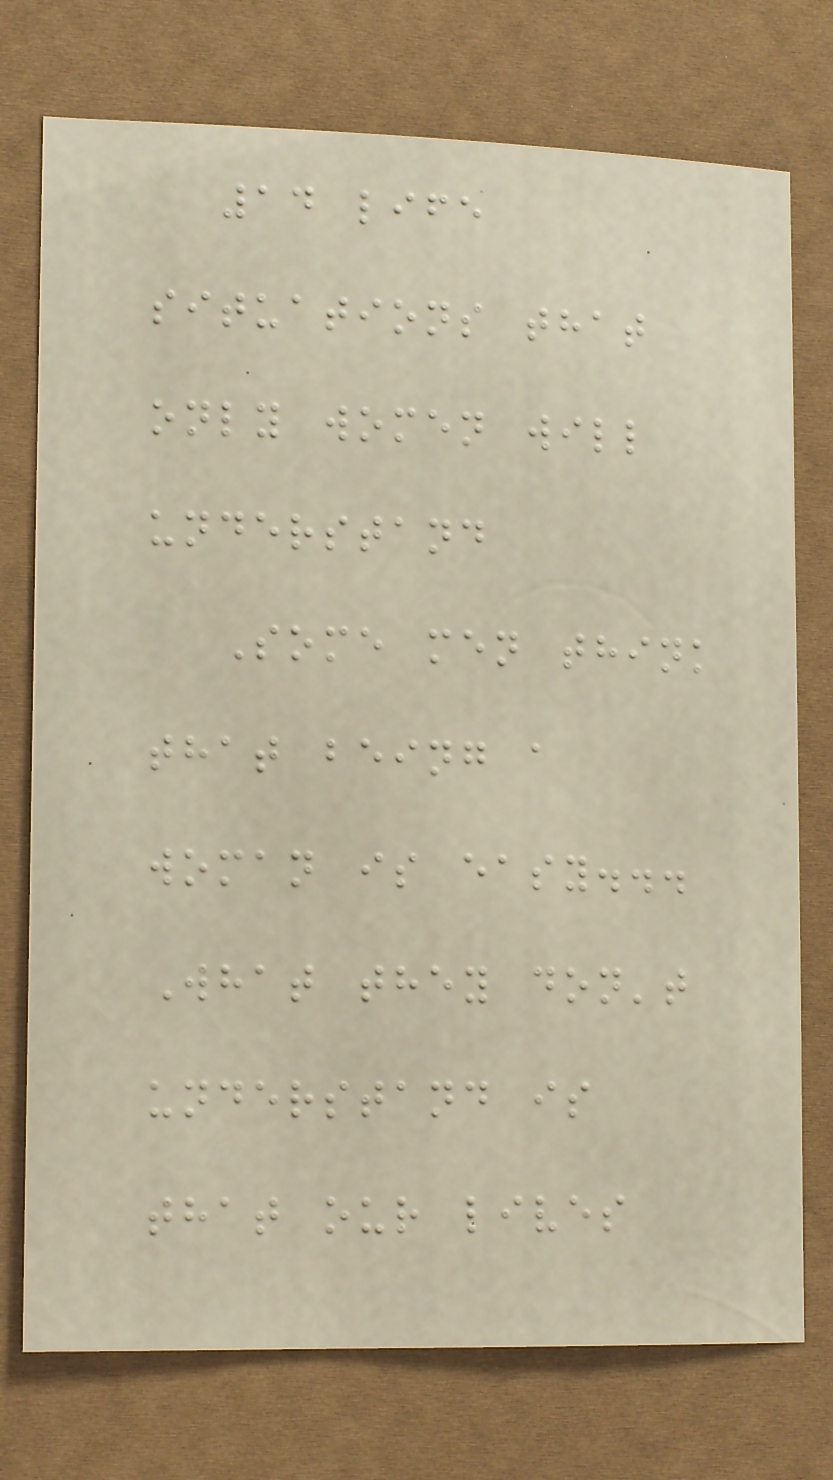14 life
situations that
only women will
understand
Some men think
that being a
woman is easy...
What they don't
understand is
that our lives
